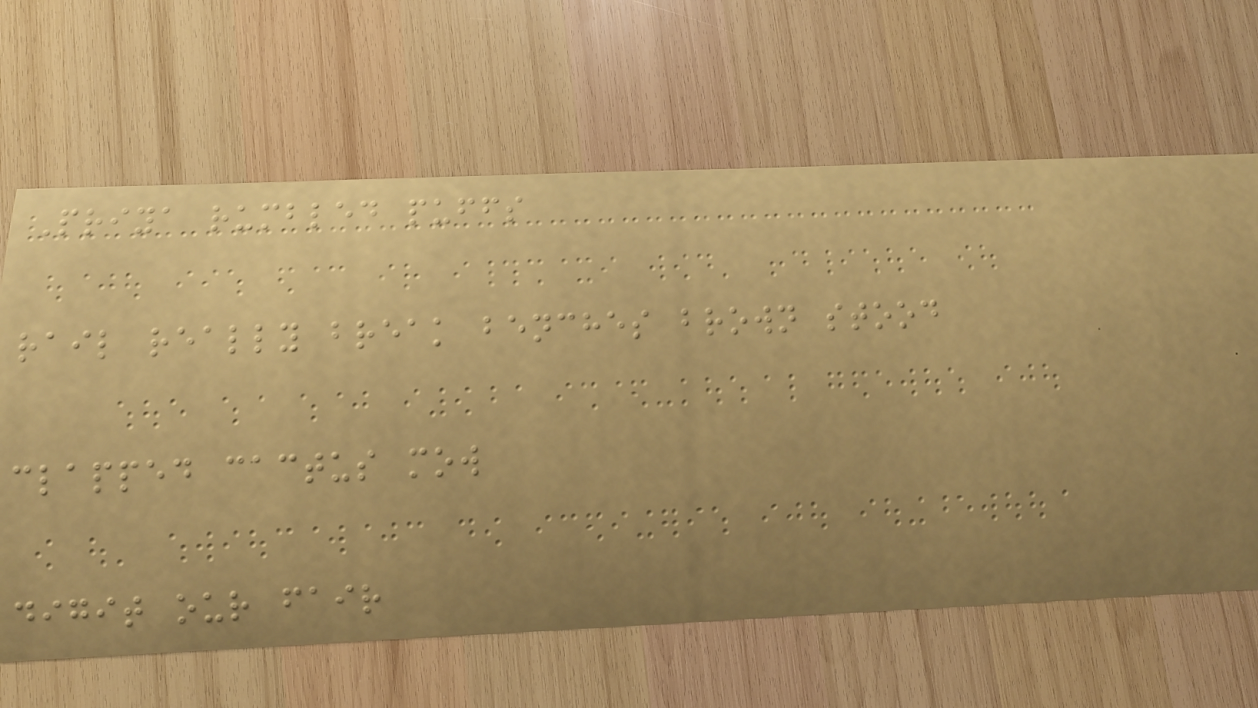Priya rumbled puffs
rail really break benches brown stood
clapped cactus mow
digit our fair
